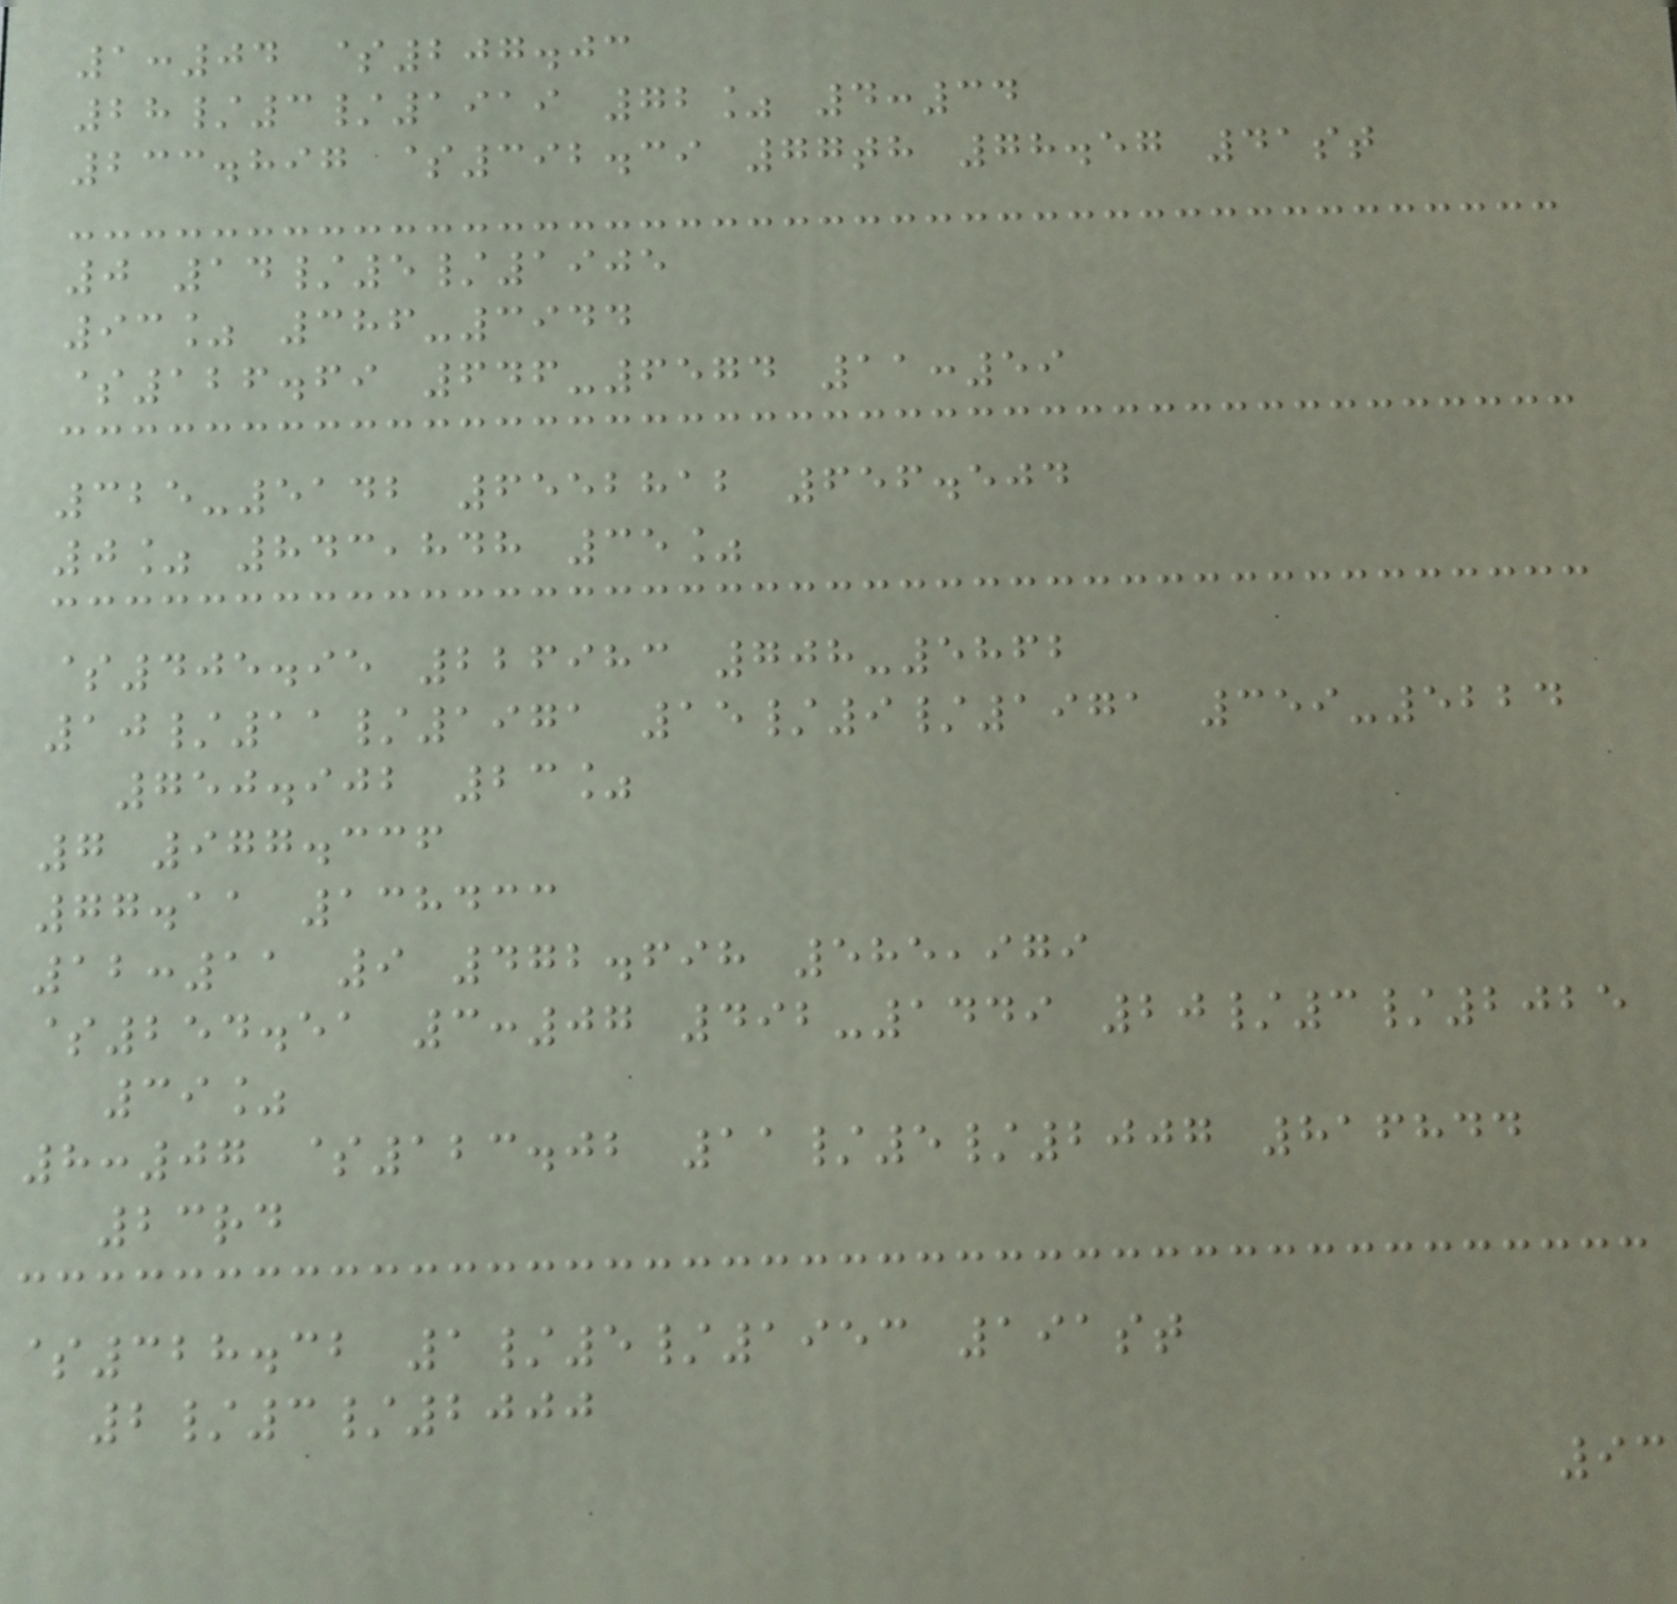1:04 $207.03
28/3/1919 72% 4:34
233.897 $392.39 77th 78.57 41st
0 14/5/1905
93% 386-3944
$126.69 646-6574 11:59
325-5142 6552812 656.504
0% 843,848 35%
$405.95 226983 708-5862
10/11/1971 15/9/1971 359-5224
750.902 23%
7 977.336
77.11 138433
12:11 9 472.698 585,979
$254.51 3:07 492-1449 20/3/2025
39%
8:07 $123.02 11/5/2007 816844
23rd
$328.32 1/5/1953 191st
2/3/2000
93
